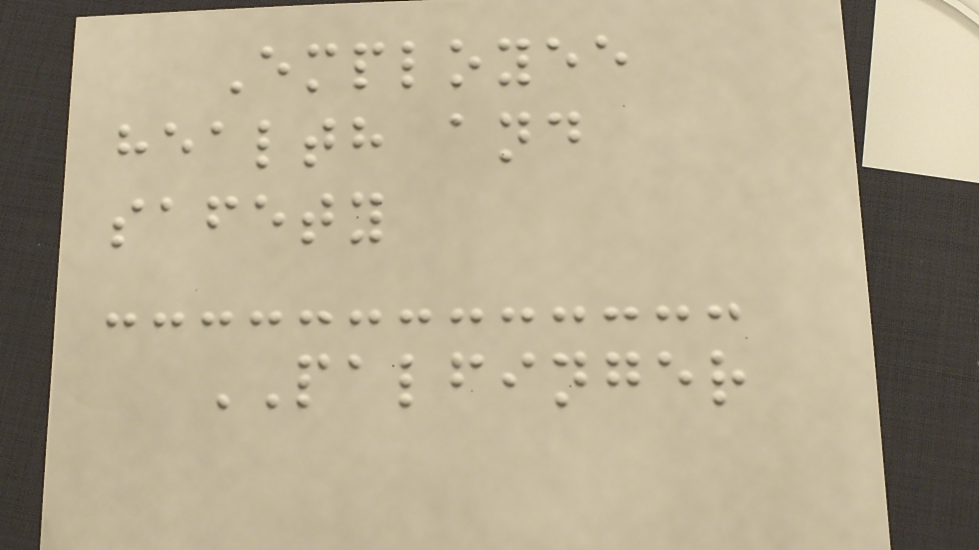Employee
health and
safety
PALFINGER
